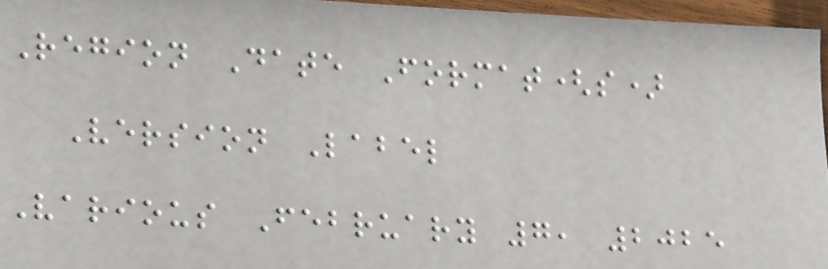Region Date Format(s)
Version Label
Various February 7, 2025
